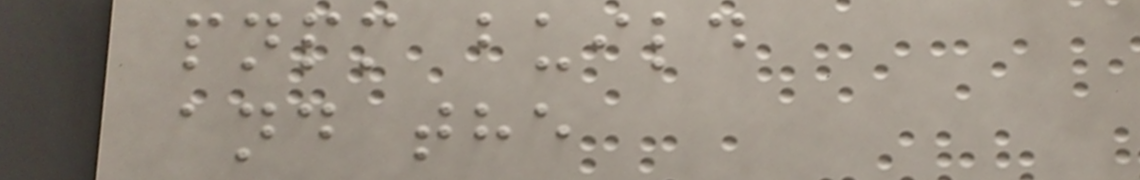pnpm build
and the
